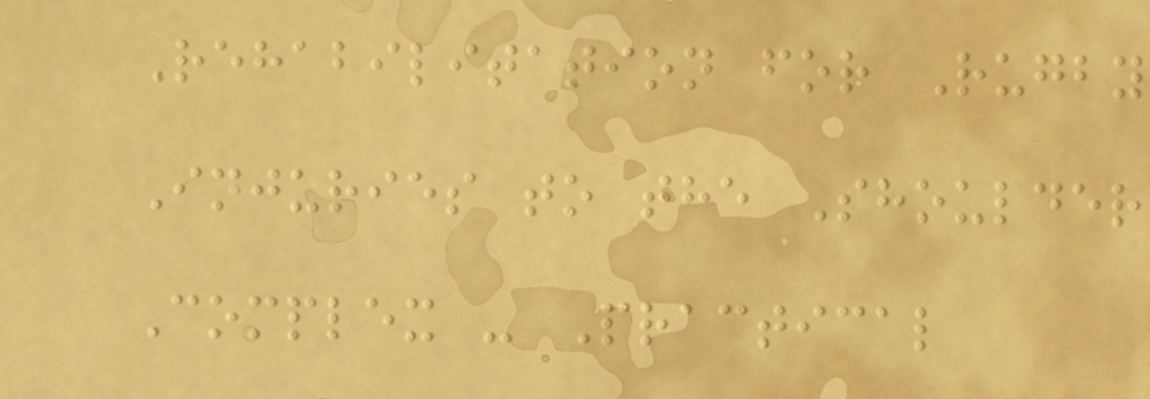Rehabilitation for Rugby
Injuries to the Shoulder
Complex - Practical
